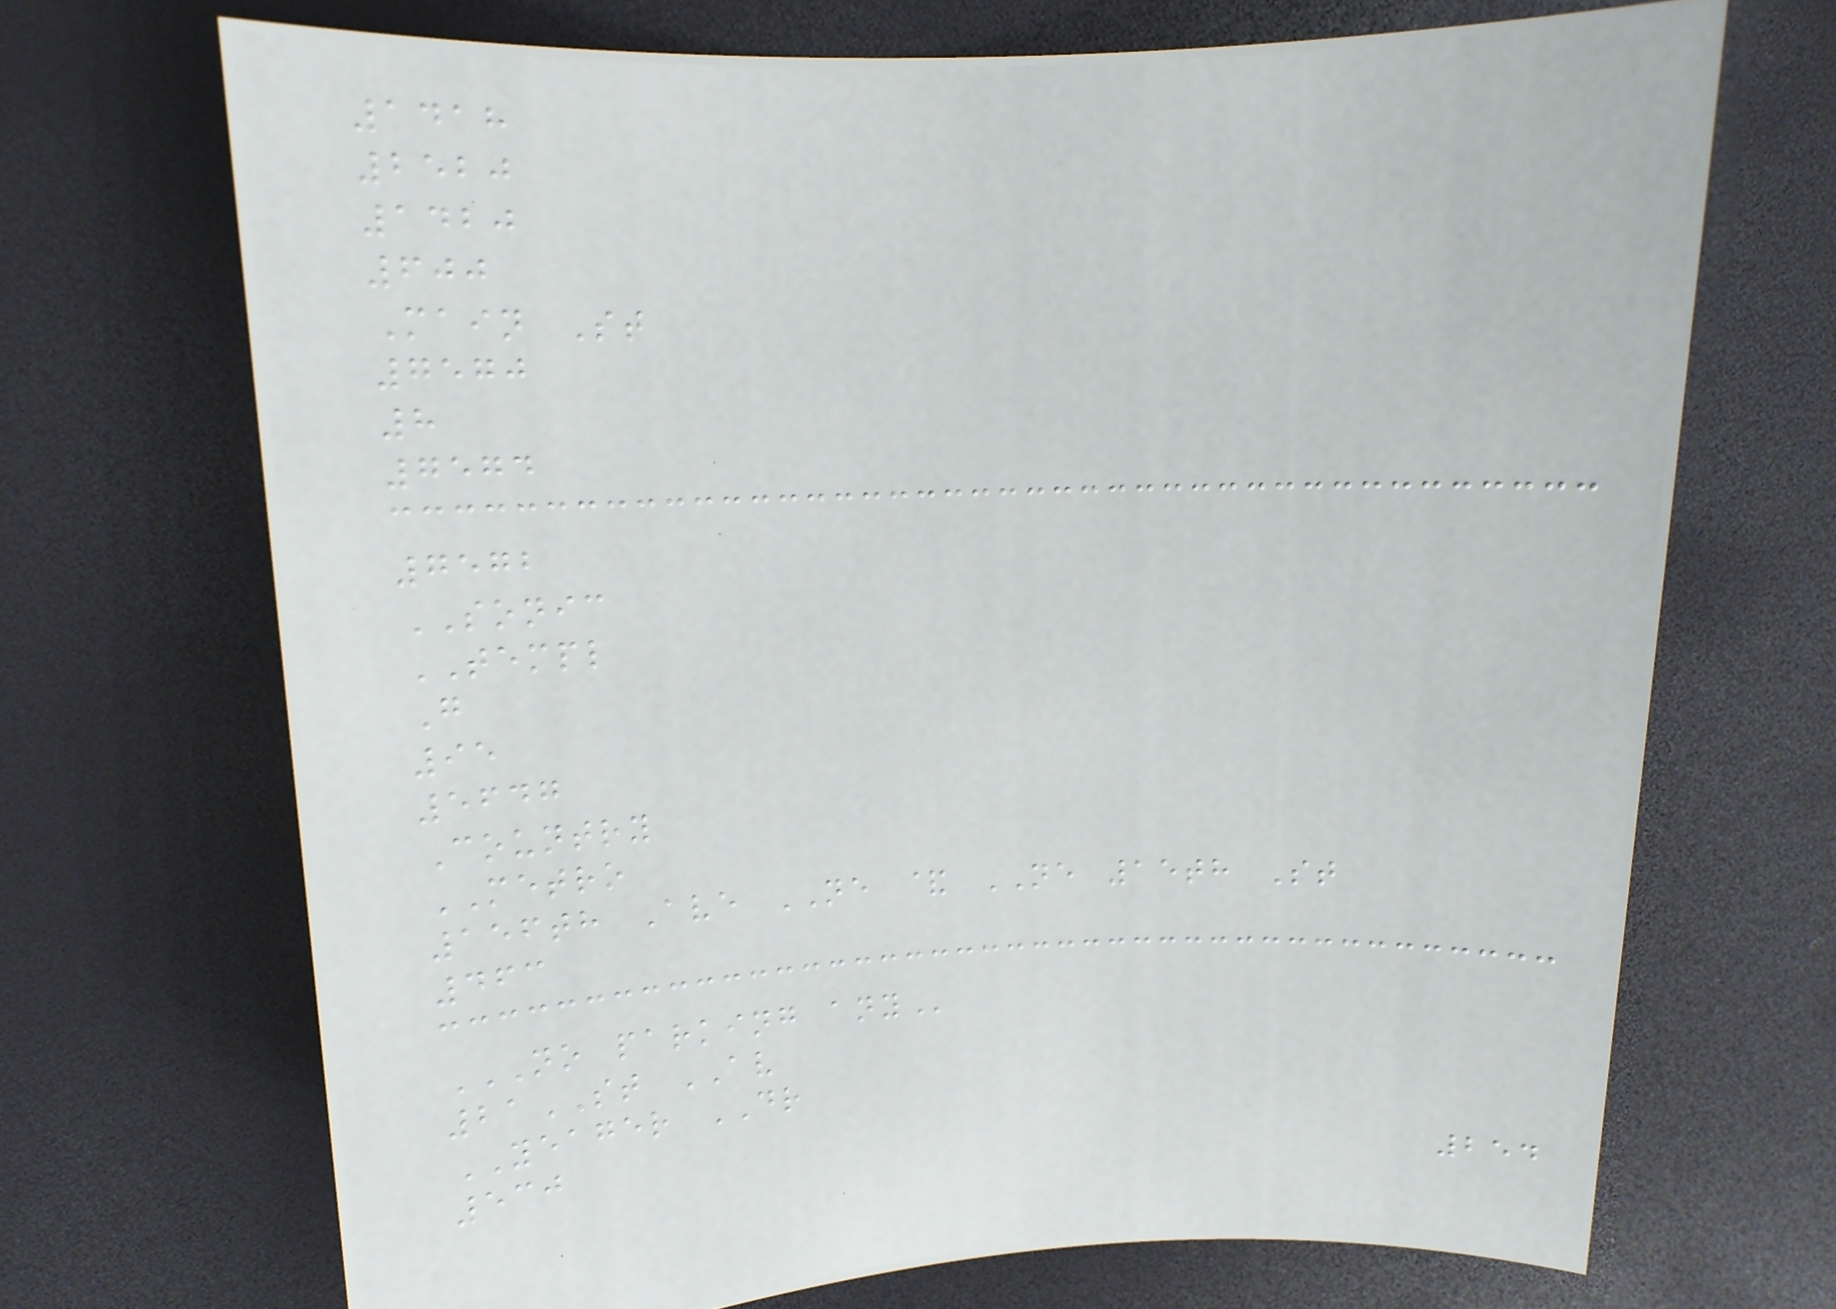1418
2520
1420
600
Main St
7570
8
7574
7572
SONIC
TEMPL
G
95
5647
Country
METRO
156th Ave NE & NE 15th St
463
NO PARKING ANY
21ST AV
YEAGER DR
530
254
